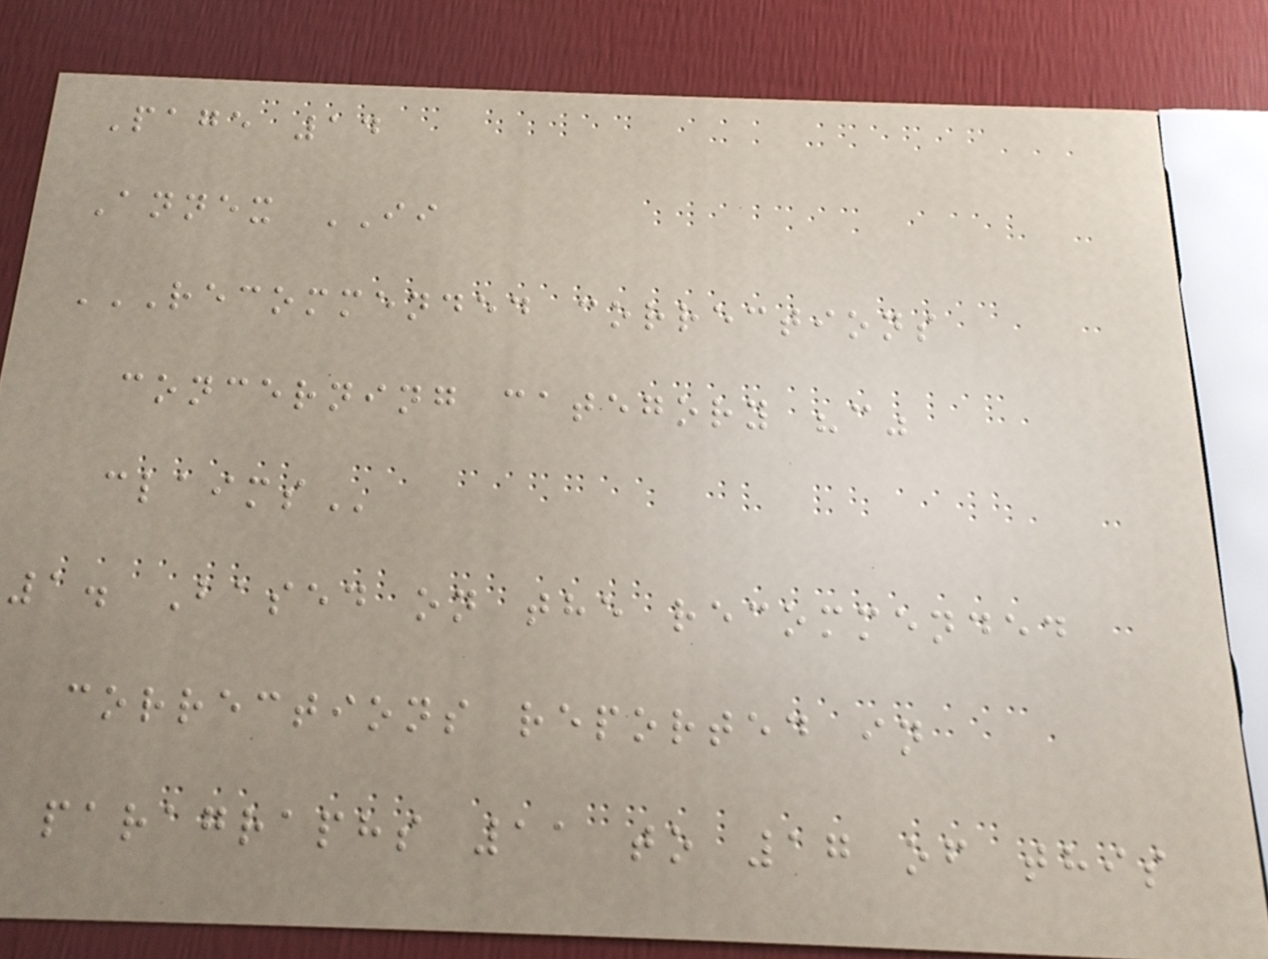Page 14
Annex II
RECOMMENDED CORRECTIONS
CONCERNING CATEGORY "C"
CLAIMS
1. Based on the recommended
corrections reported in
paragraphs 11 to 17 of this
